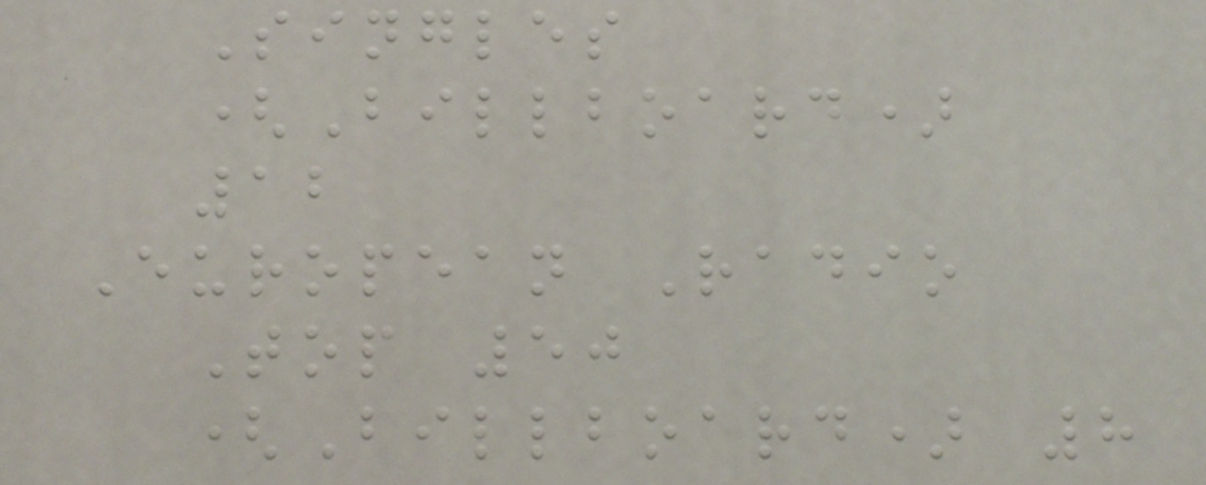Singles
(Billboard)
12
European Radio
Top 50
(Billboard) 8
